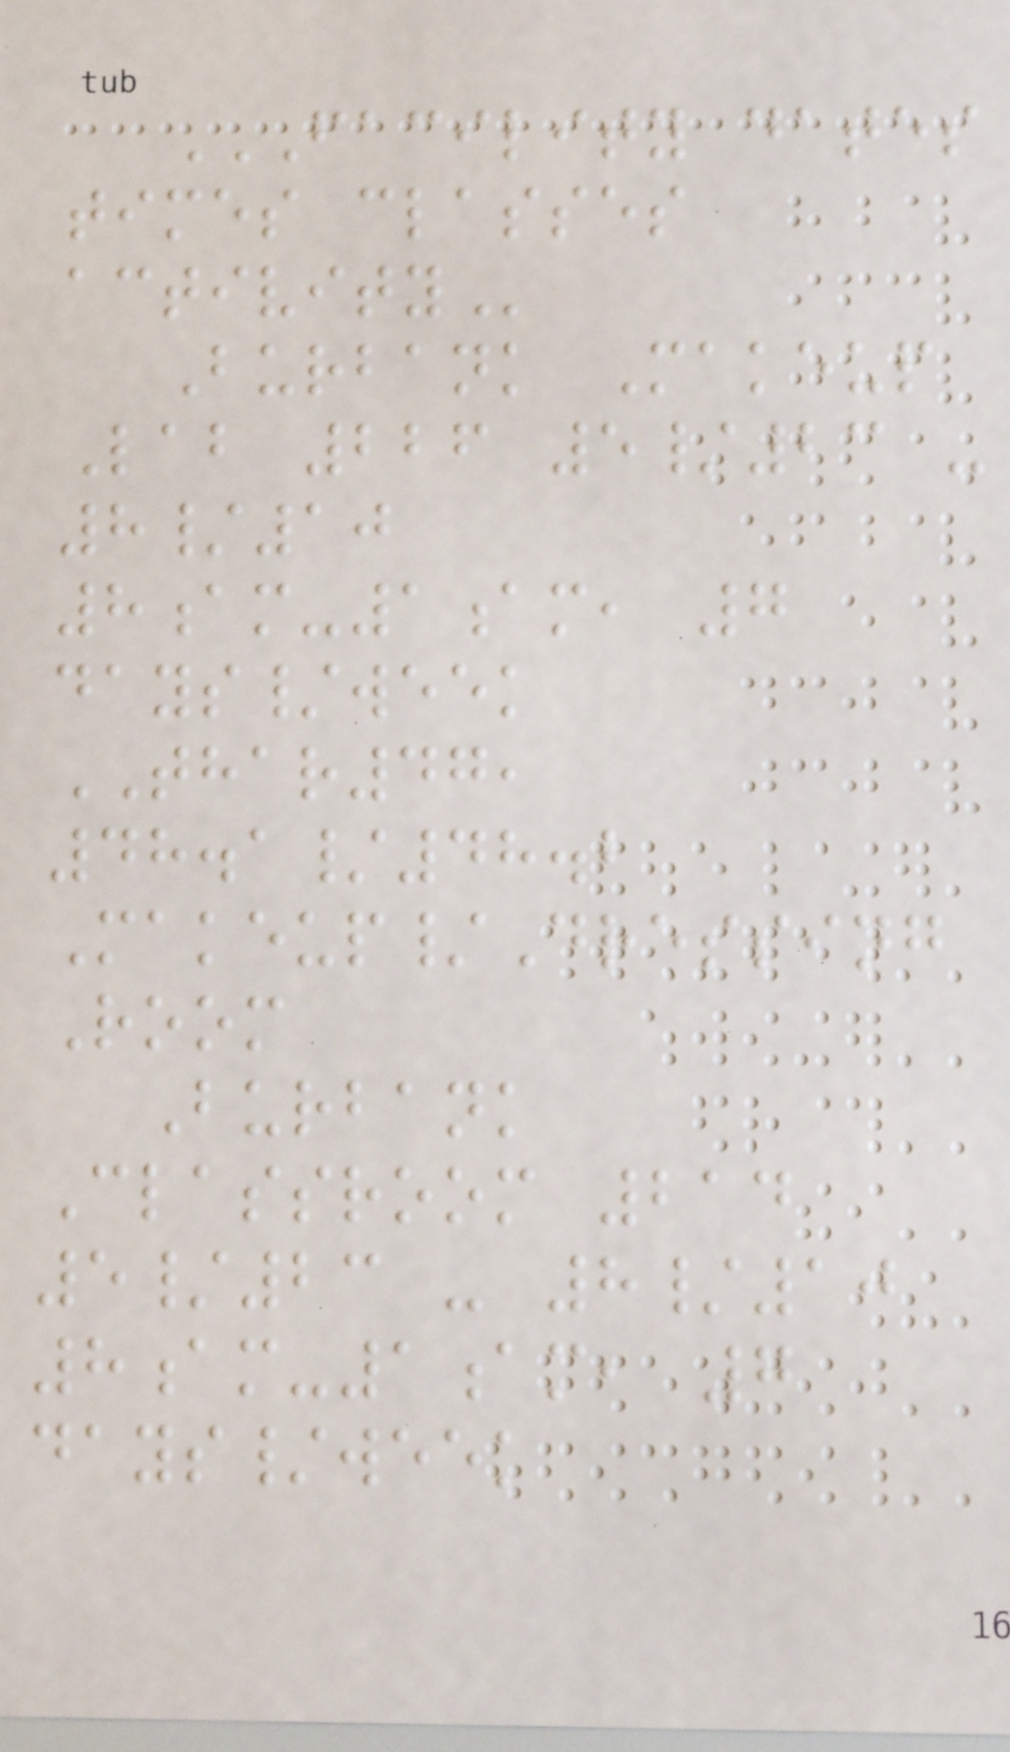FACILITY DATES
TIMES CLASSES
ACTIVITY
Burbank Makeup
Lab 226 5/23 -
8/10
8am-1am, 7
days/week
THAR47,
48.1/48.2
Makeup/Dressing
Room
Burbank
Classroom 214
5/23 - 8/10
8am-1am, 7
days/week
